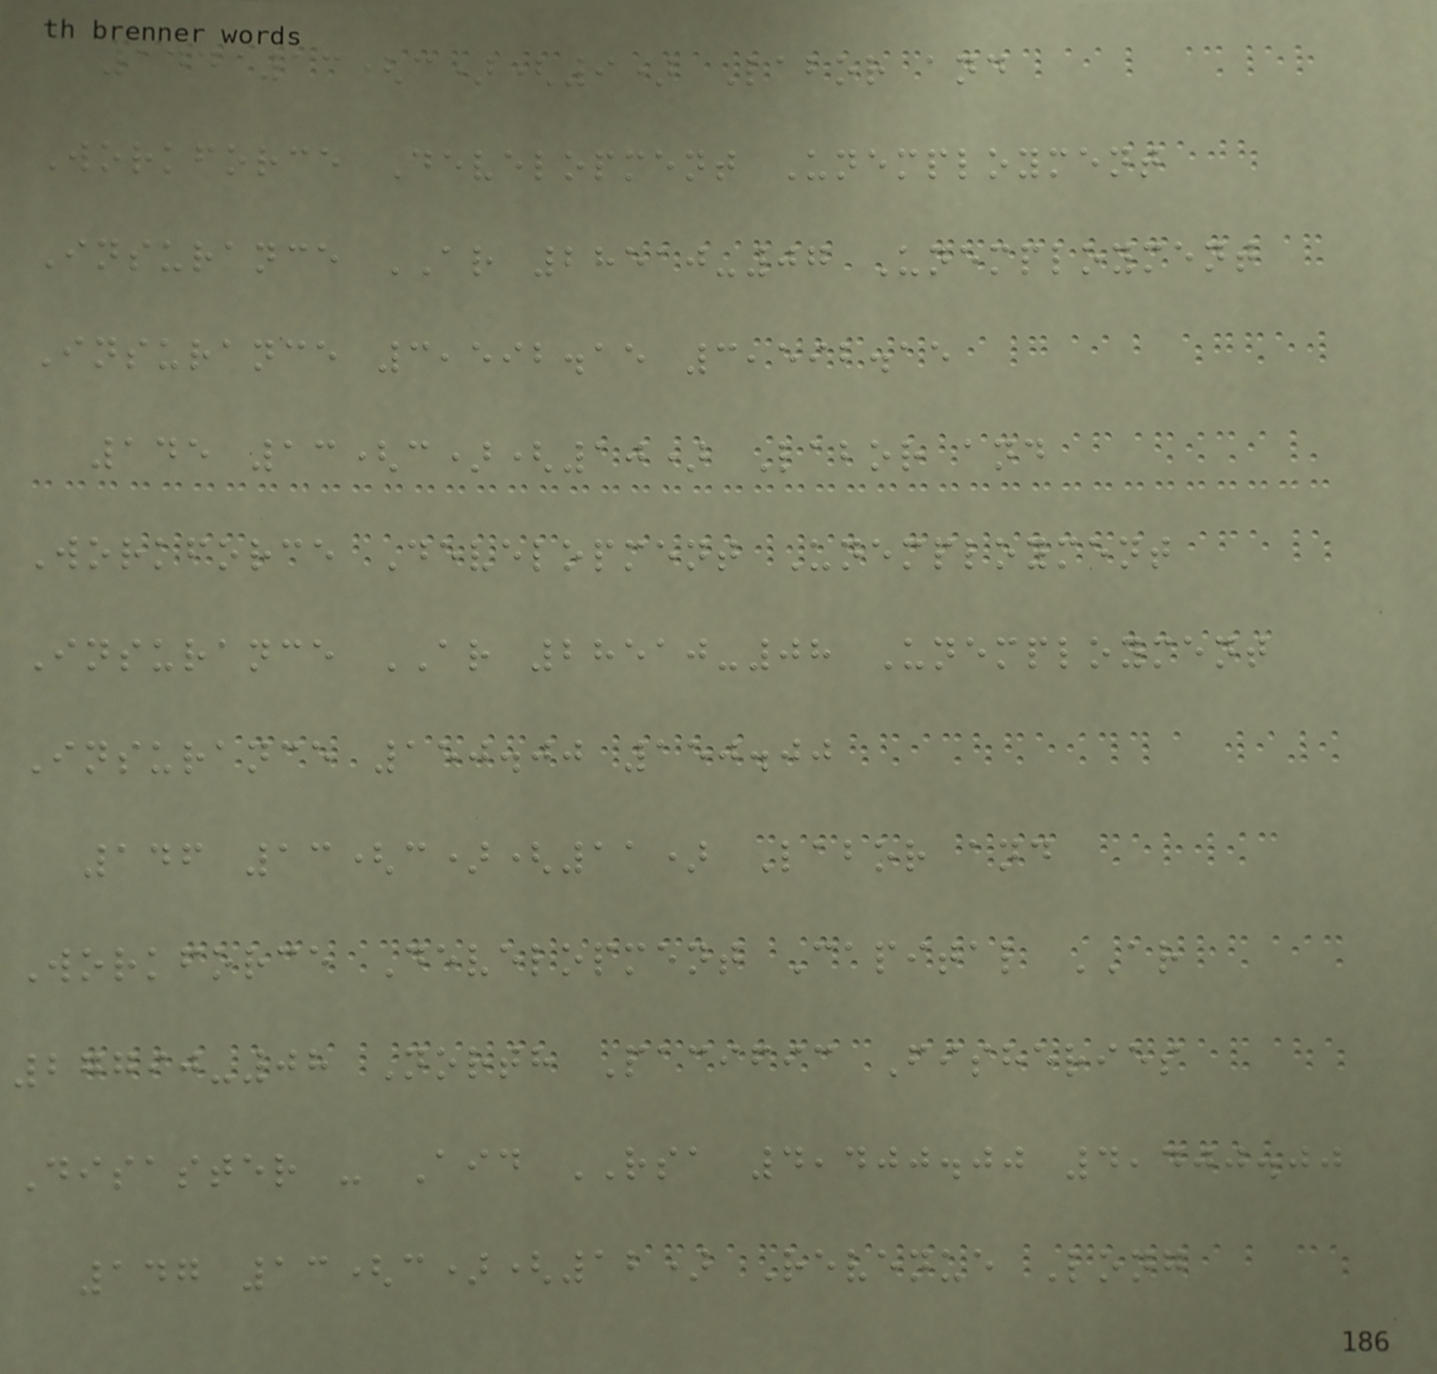144 13(c)(9) Labor and
Workforce Development Unemployment
Insurance AR 28510-07 Unemployment
Insurance 3,592.15 3,592.15
145 13(c)(10) Labor and
Workforce Development Unemployment
Insurance AR 28510-08 Unemployment
Insurance 150.00 150.00
146 13(c)(11) Labor and
Workforce Development Capital AR
27790-08 North Pacific Fisheries
Disaster - Aid RSA 4,400.00 4,400.00
147 13(c)(12) Revenue Long
